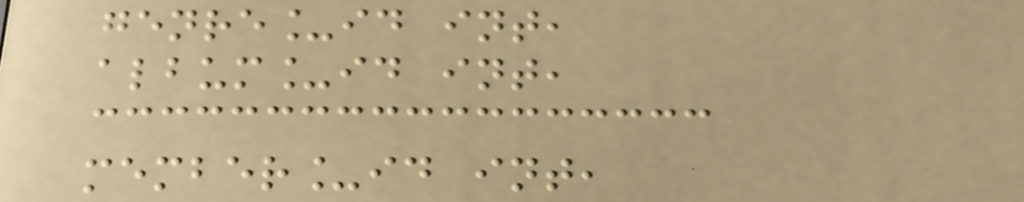genre_id int,
album_id int,
member_id int,
